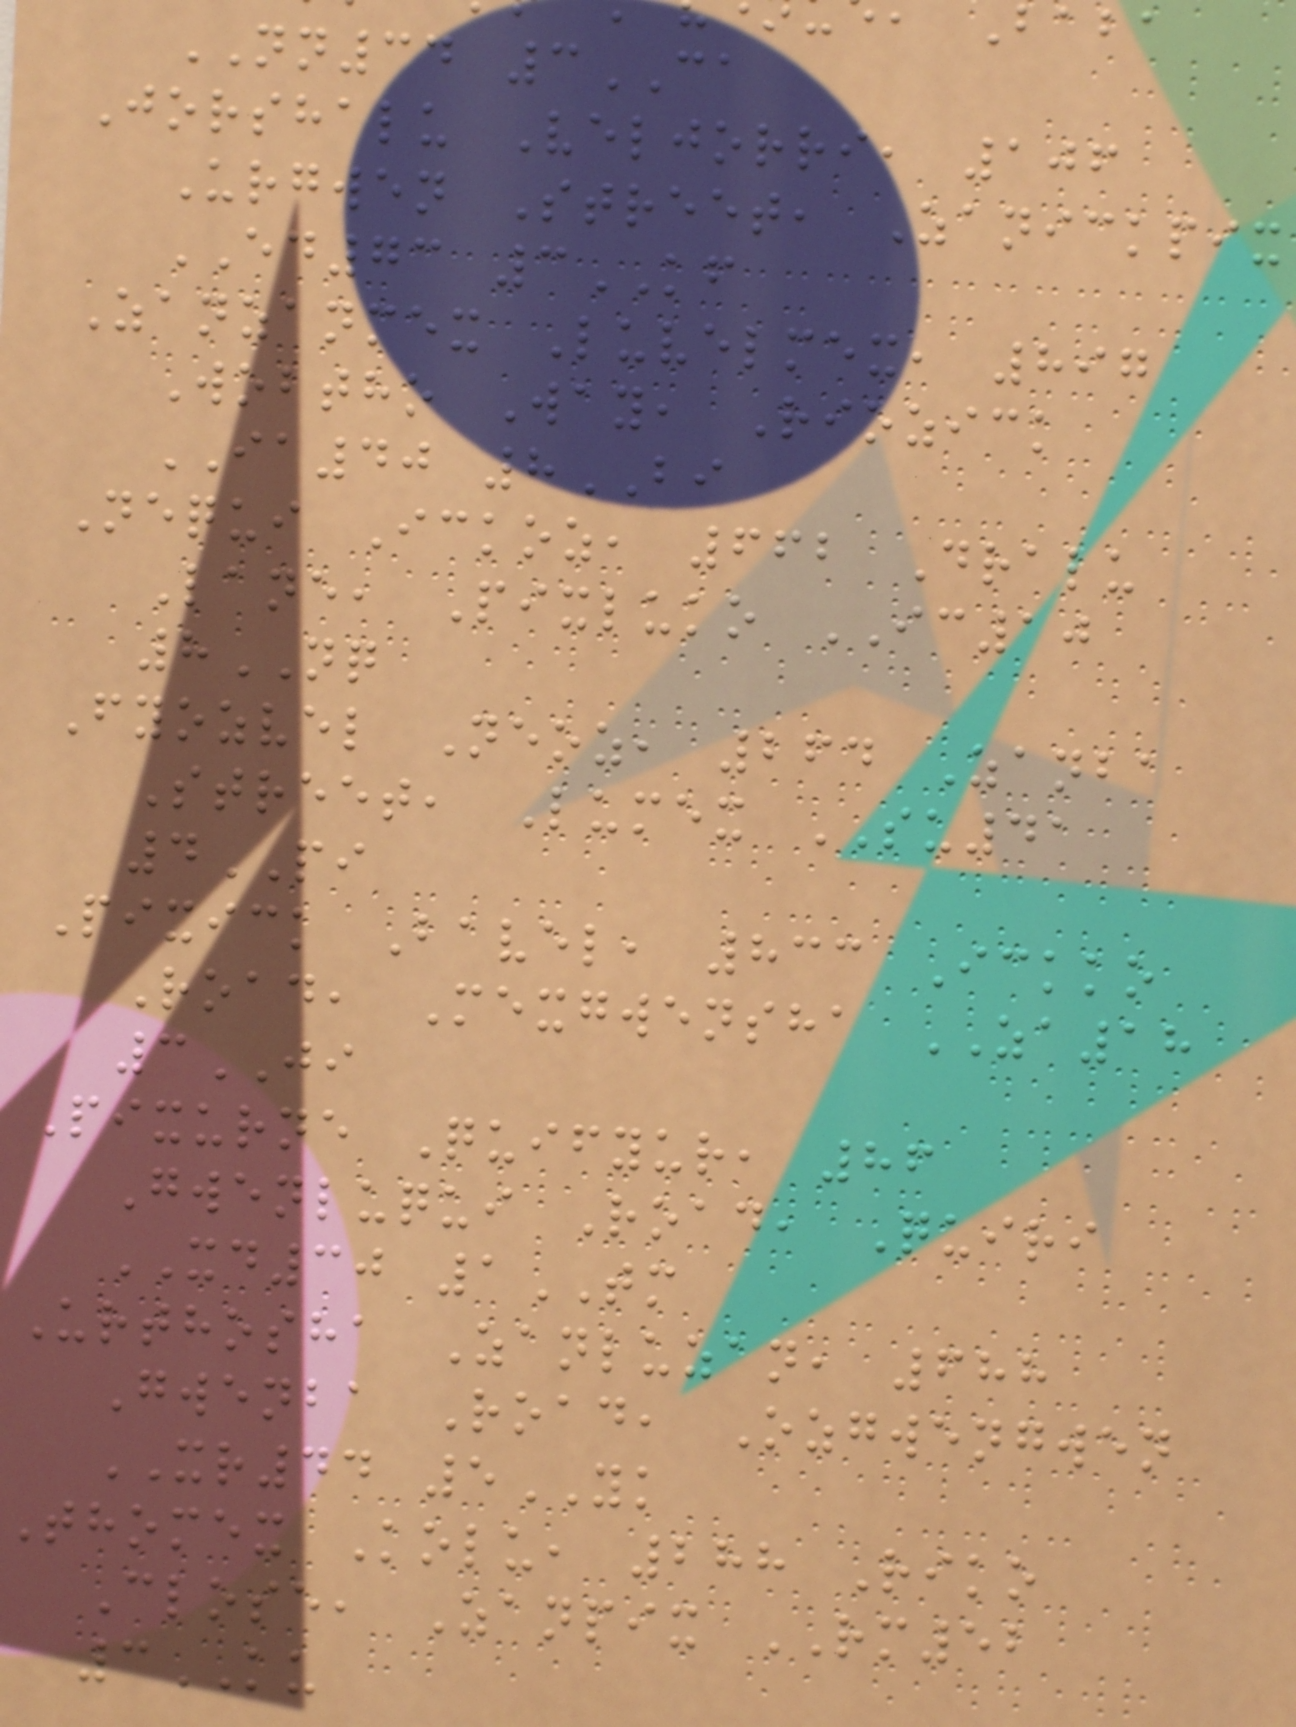NN34 3CA
Jorshalu Veljorri, 106
Urgwen Street, Zanickpix
ED73 3KF
Zanzanmex Luvelmex, 897
Wobtho Way, Riozick
IA40 8BI
Nequi Ickoz, 662 Dralu
Lane, Pixluko IC10
8NQ
Fyozvel Neoz, 264 Zanba
Street, Lumex SU41
4PI
Pixick Bavel, 833 Ickko
Road, Mexgwensha ZA18
3JI
Pixurne Quifyur, 86
Gwenluqui Road, Quiri
XD30 1TM
Urthosha Zanluzan, 688
Gwenba Road, Ozgwengwen
XR44 5YK
Thomex Kolu, 288 Riko
Close, Zanpix RM52
3KU
